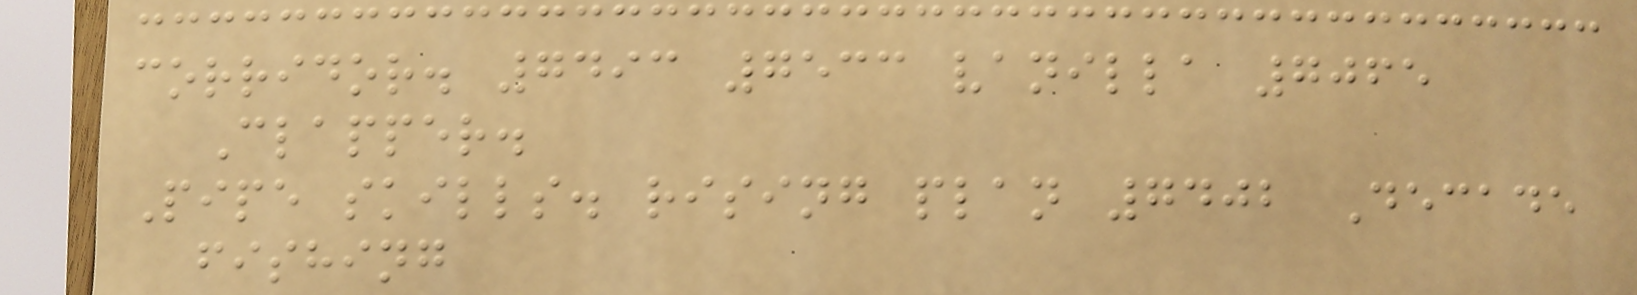corridor. 7493 7533 vanilla 7065
Clapper.
Pipe skills. rising plan 7402 Decade
fishing
